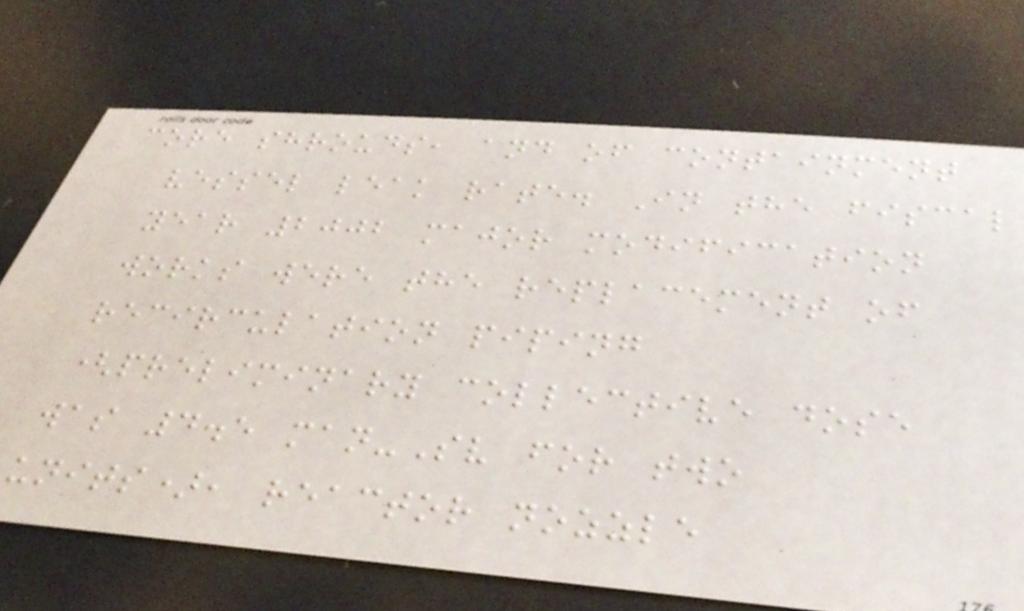core shrouds, and of containment
vessel leak rate. In the fiscal
year 2002 major modification
works were the replacement of
recirculation piping
(preliminary collective dose
was 4.5 man-Sv for two
units), reactor nozzle
